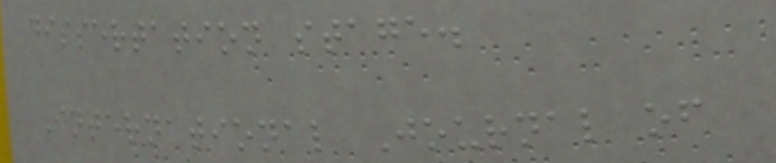dissertation stage.
International Journal of
